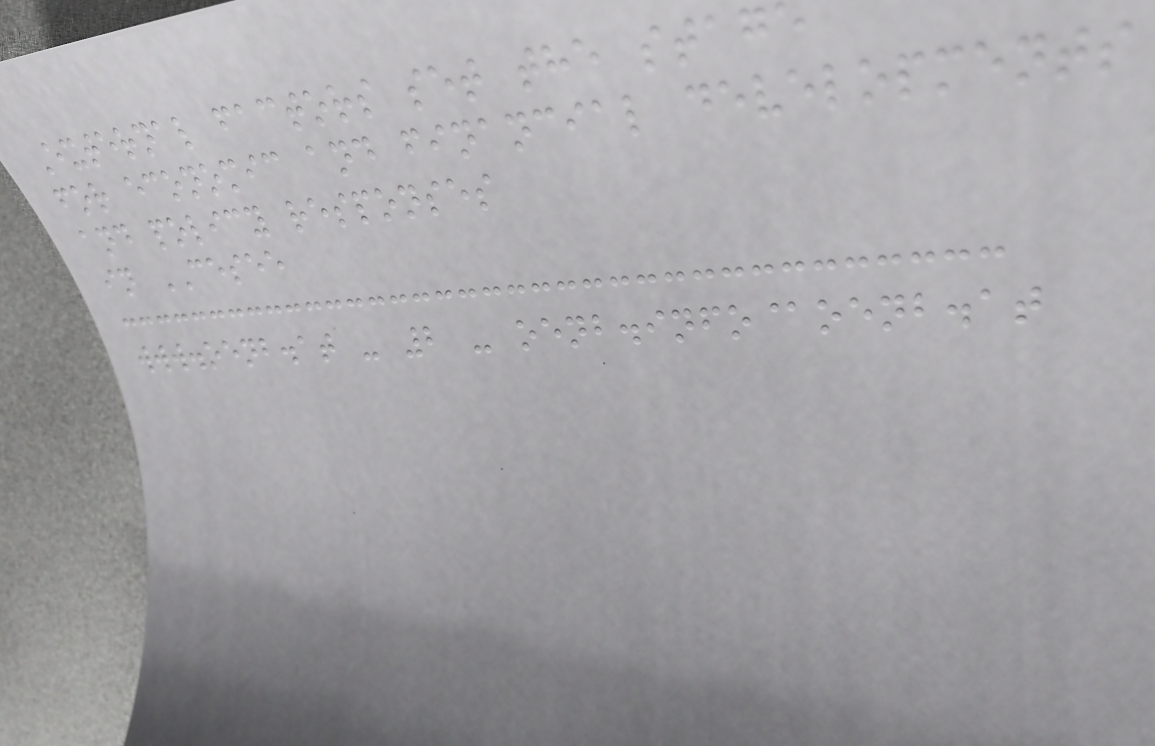External factors set the stage
for economic and financial developments
and policy responses
in CESEE
www.oenb.at - 2 - oenb.info@oenb.at
